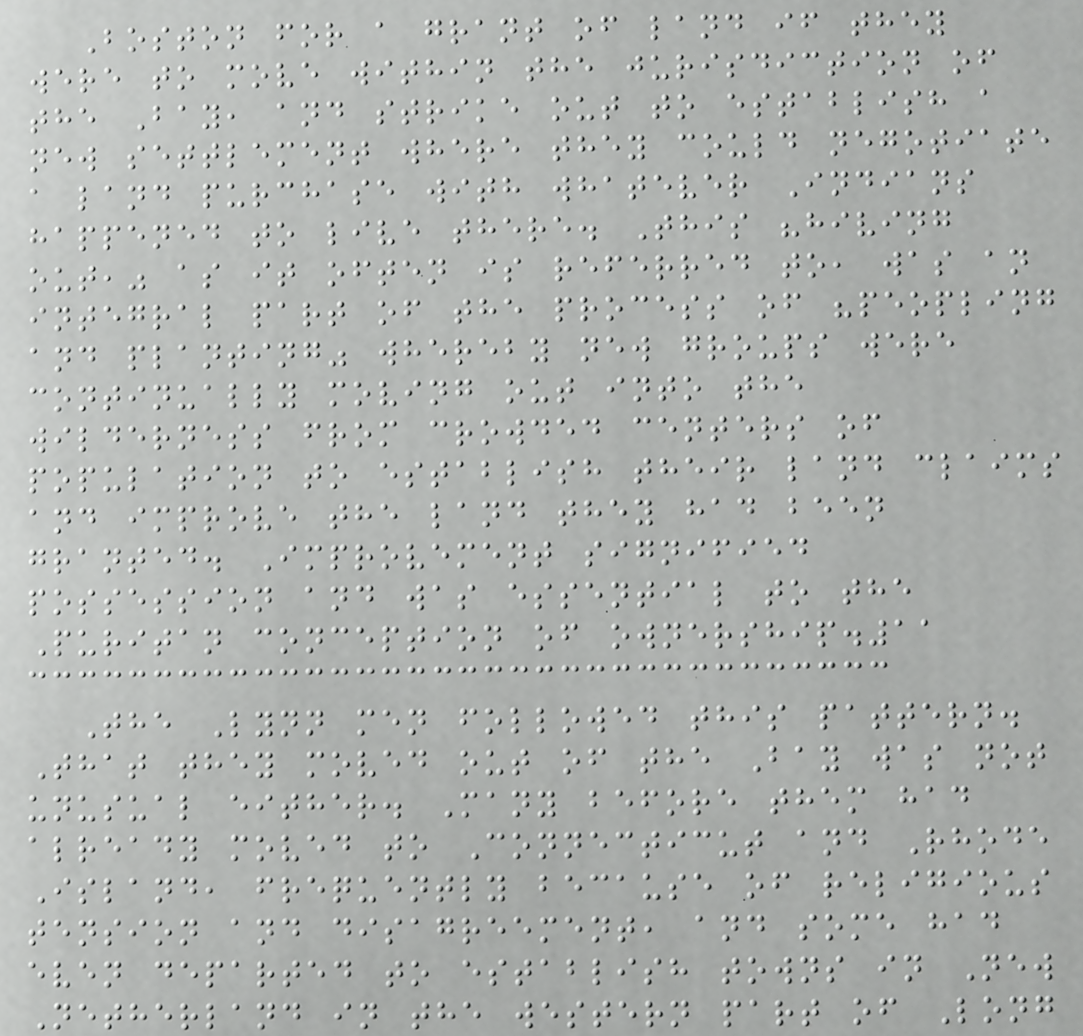Boston for a grant of land if they
were to move within the jurisdiction of
the Bay, and strike out to establish a
new settlement where they could negotiate
a land purchase with whatever Indians
happened to live there. This "hiving
out," as it often is referred to, was an
integral part of the process of "peopling
and planting" whereby new groups were
continually moving out into the
wilderness from crowded centers of
population to establish their land claims
and improve the land they had been
granted. Improvement signified
possession and was essential to the
Puritan conception of ownership.11
The Lynn men followed this pattern.
That they moved out of the Bay was not
unusual either. Many before them had
already moved to Connecticut and Rhode
Island, frequently because of religious
tension and disagreement, and some had
even departed to establish towns in New
Netherland in the western part of Long
